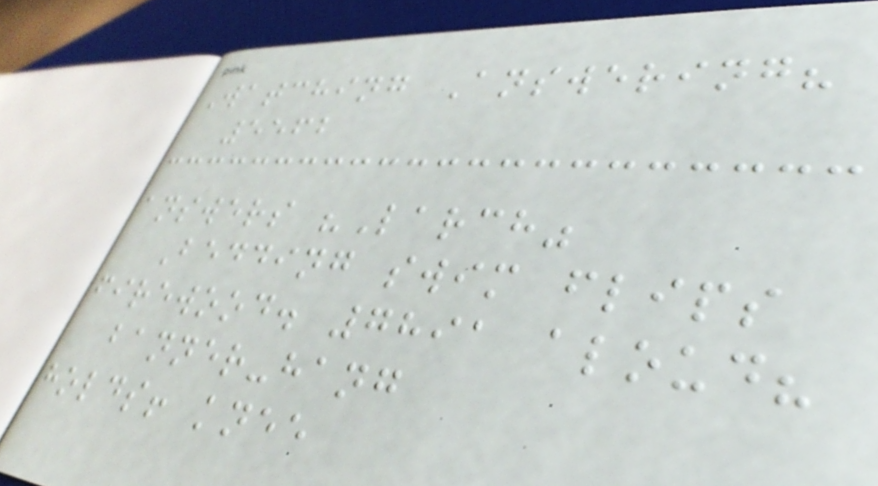Watching Answering?
5562
answers "Larch"
Bedding swim flips
firewood. 7891 aloud?
banner-hang
holds! knee
